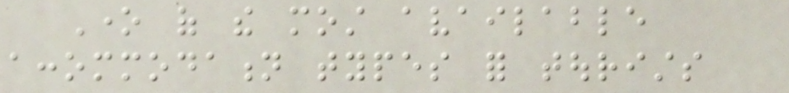One of the most available
accommodation types for tourists
